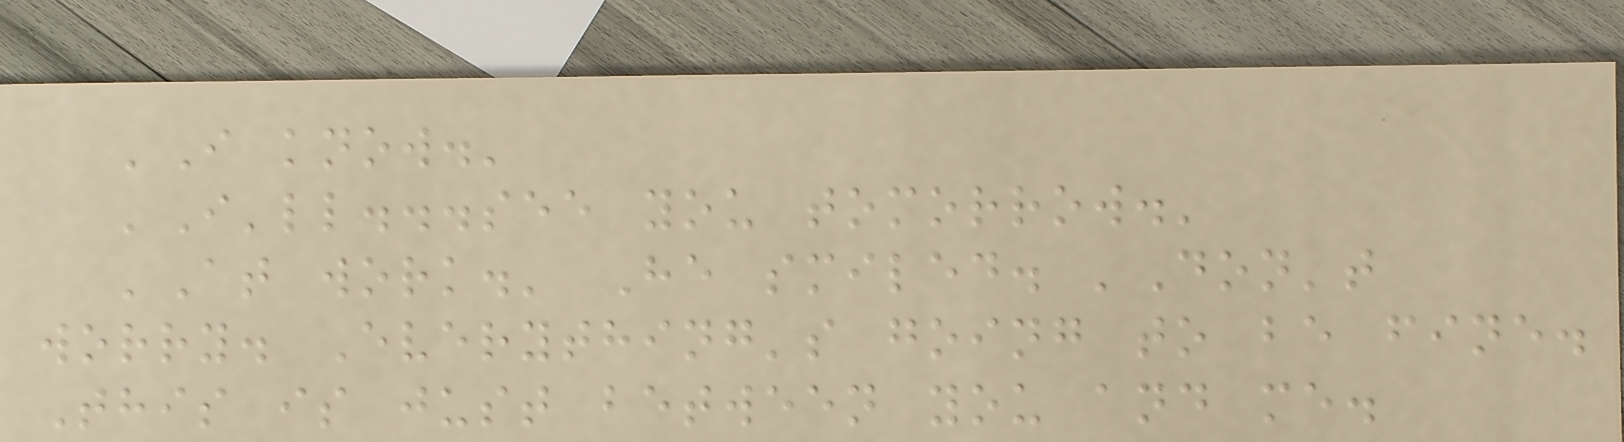'I know.'
'I'll...see you tomorrow.'
'At work.' He smiled. 'Don't
worry. Everything's going to be fine.
This is just between you and me.
